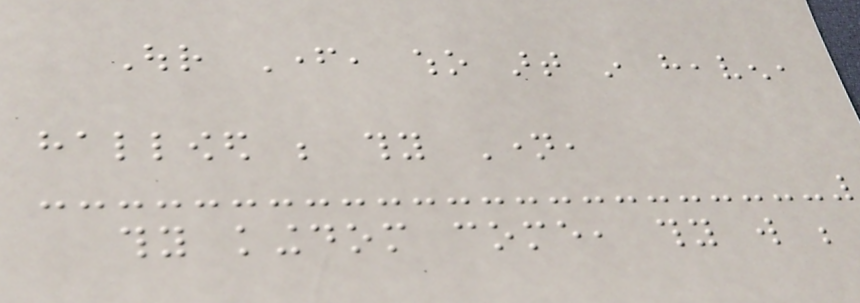Our Father, who art in heaven,
hallowed be thy Name,
thy kingdom come, thy will be
